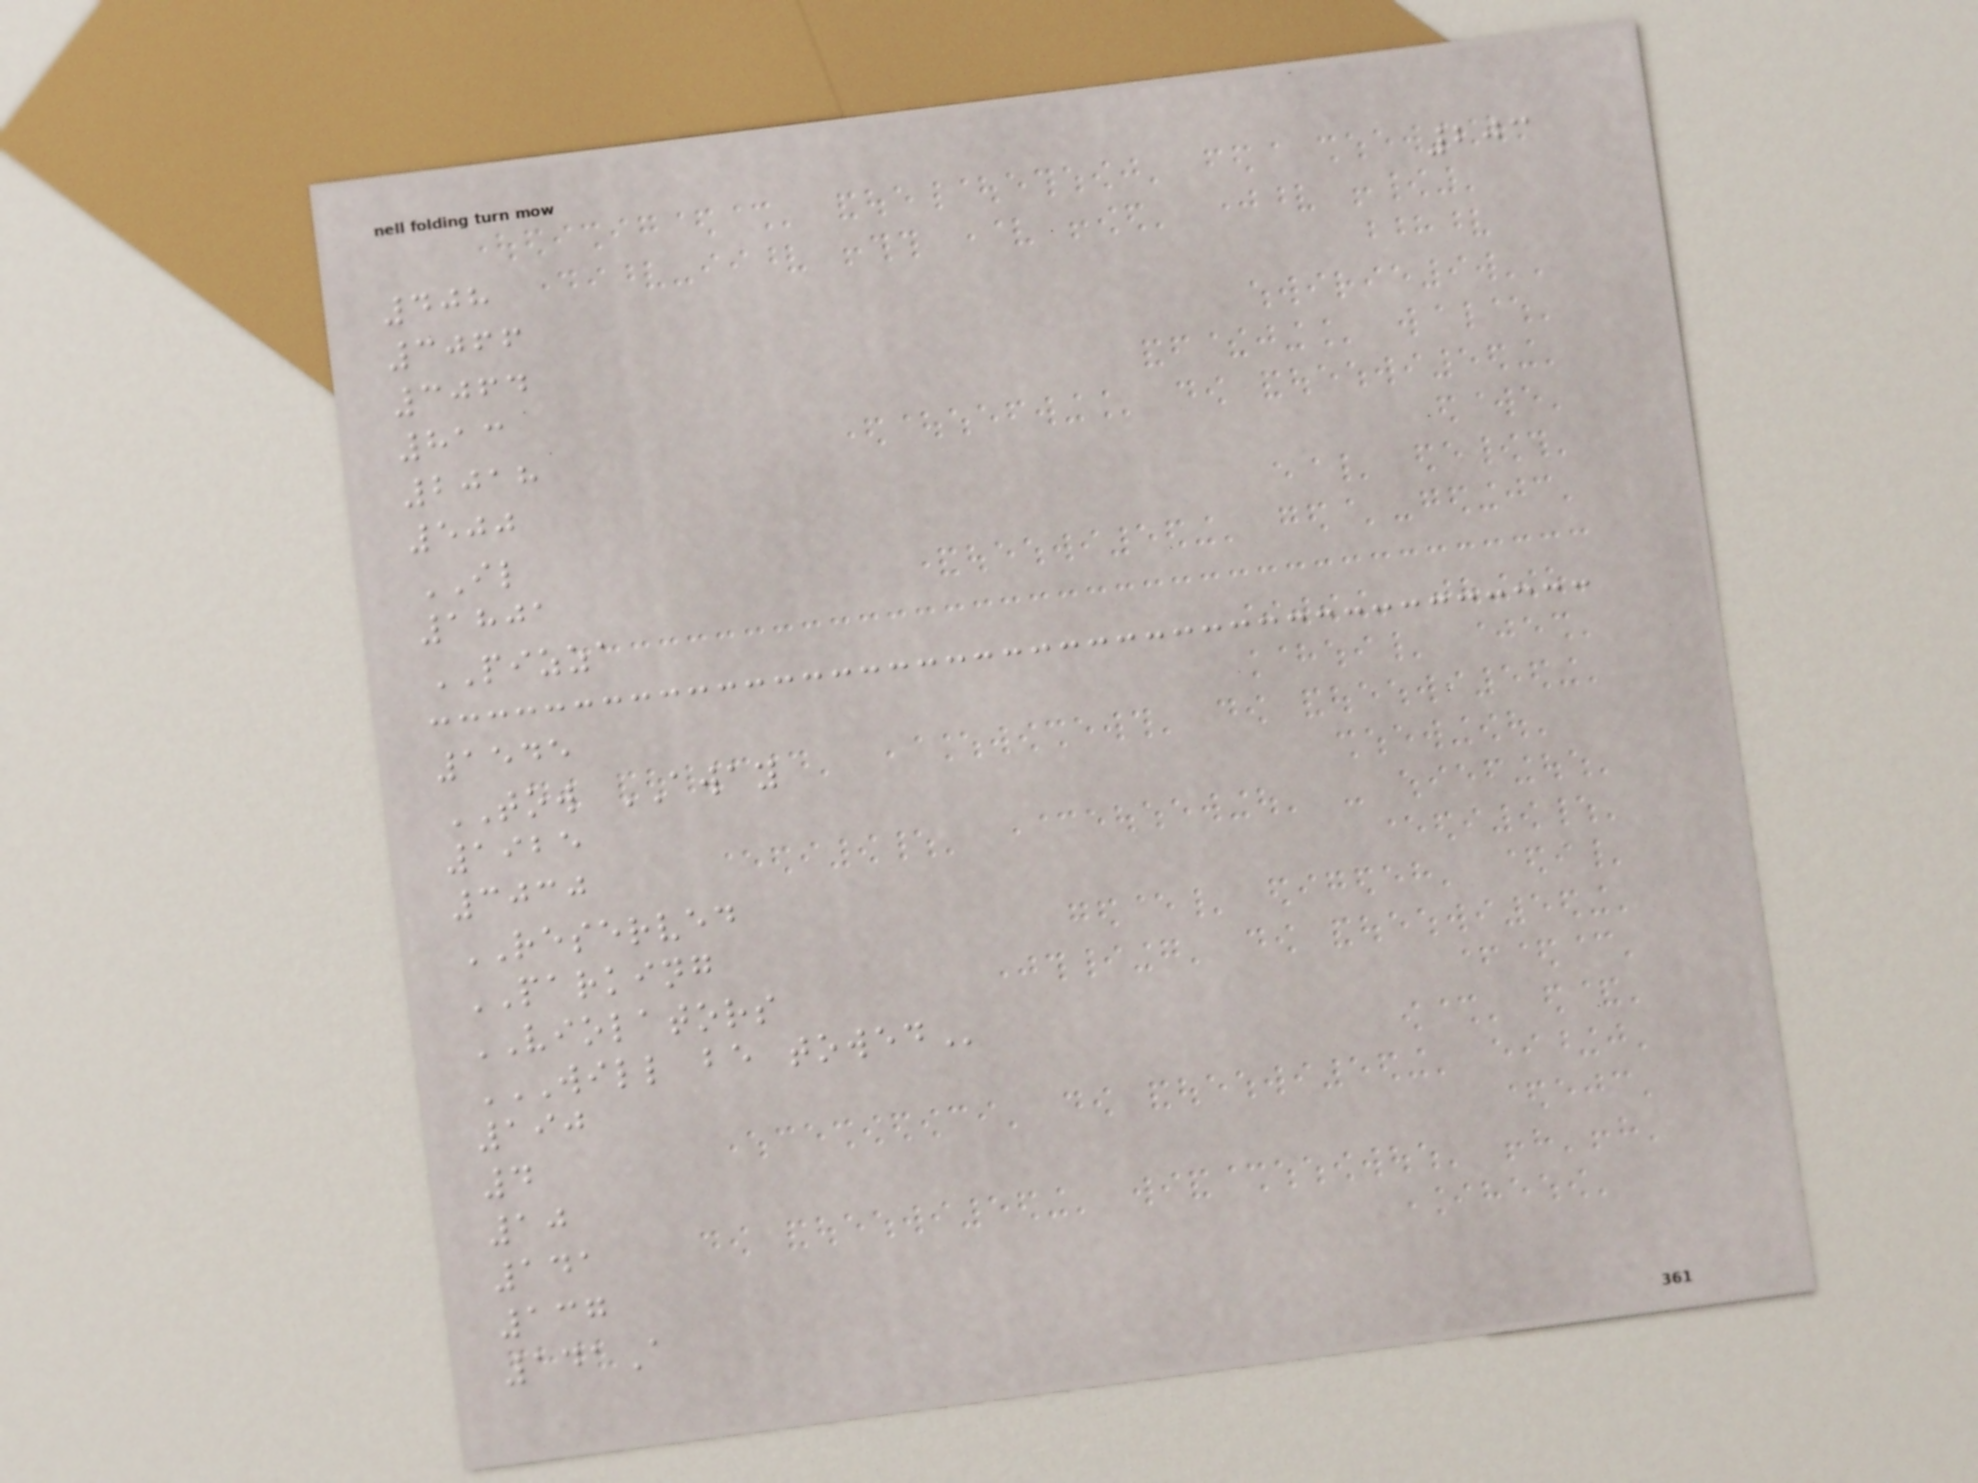203
408
3066
3064
813
2018
500
IL
1801
PIZZA
1545
TOW AWAY
1925
3030
RESERVED
PARKING
VIOLATORS
WILL BE TOWED
190
4
10
141
137
141A
